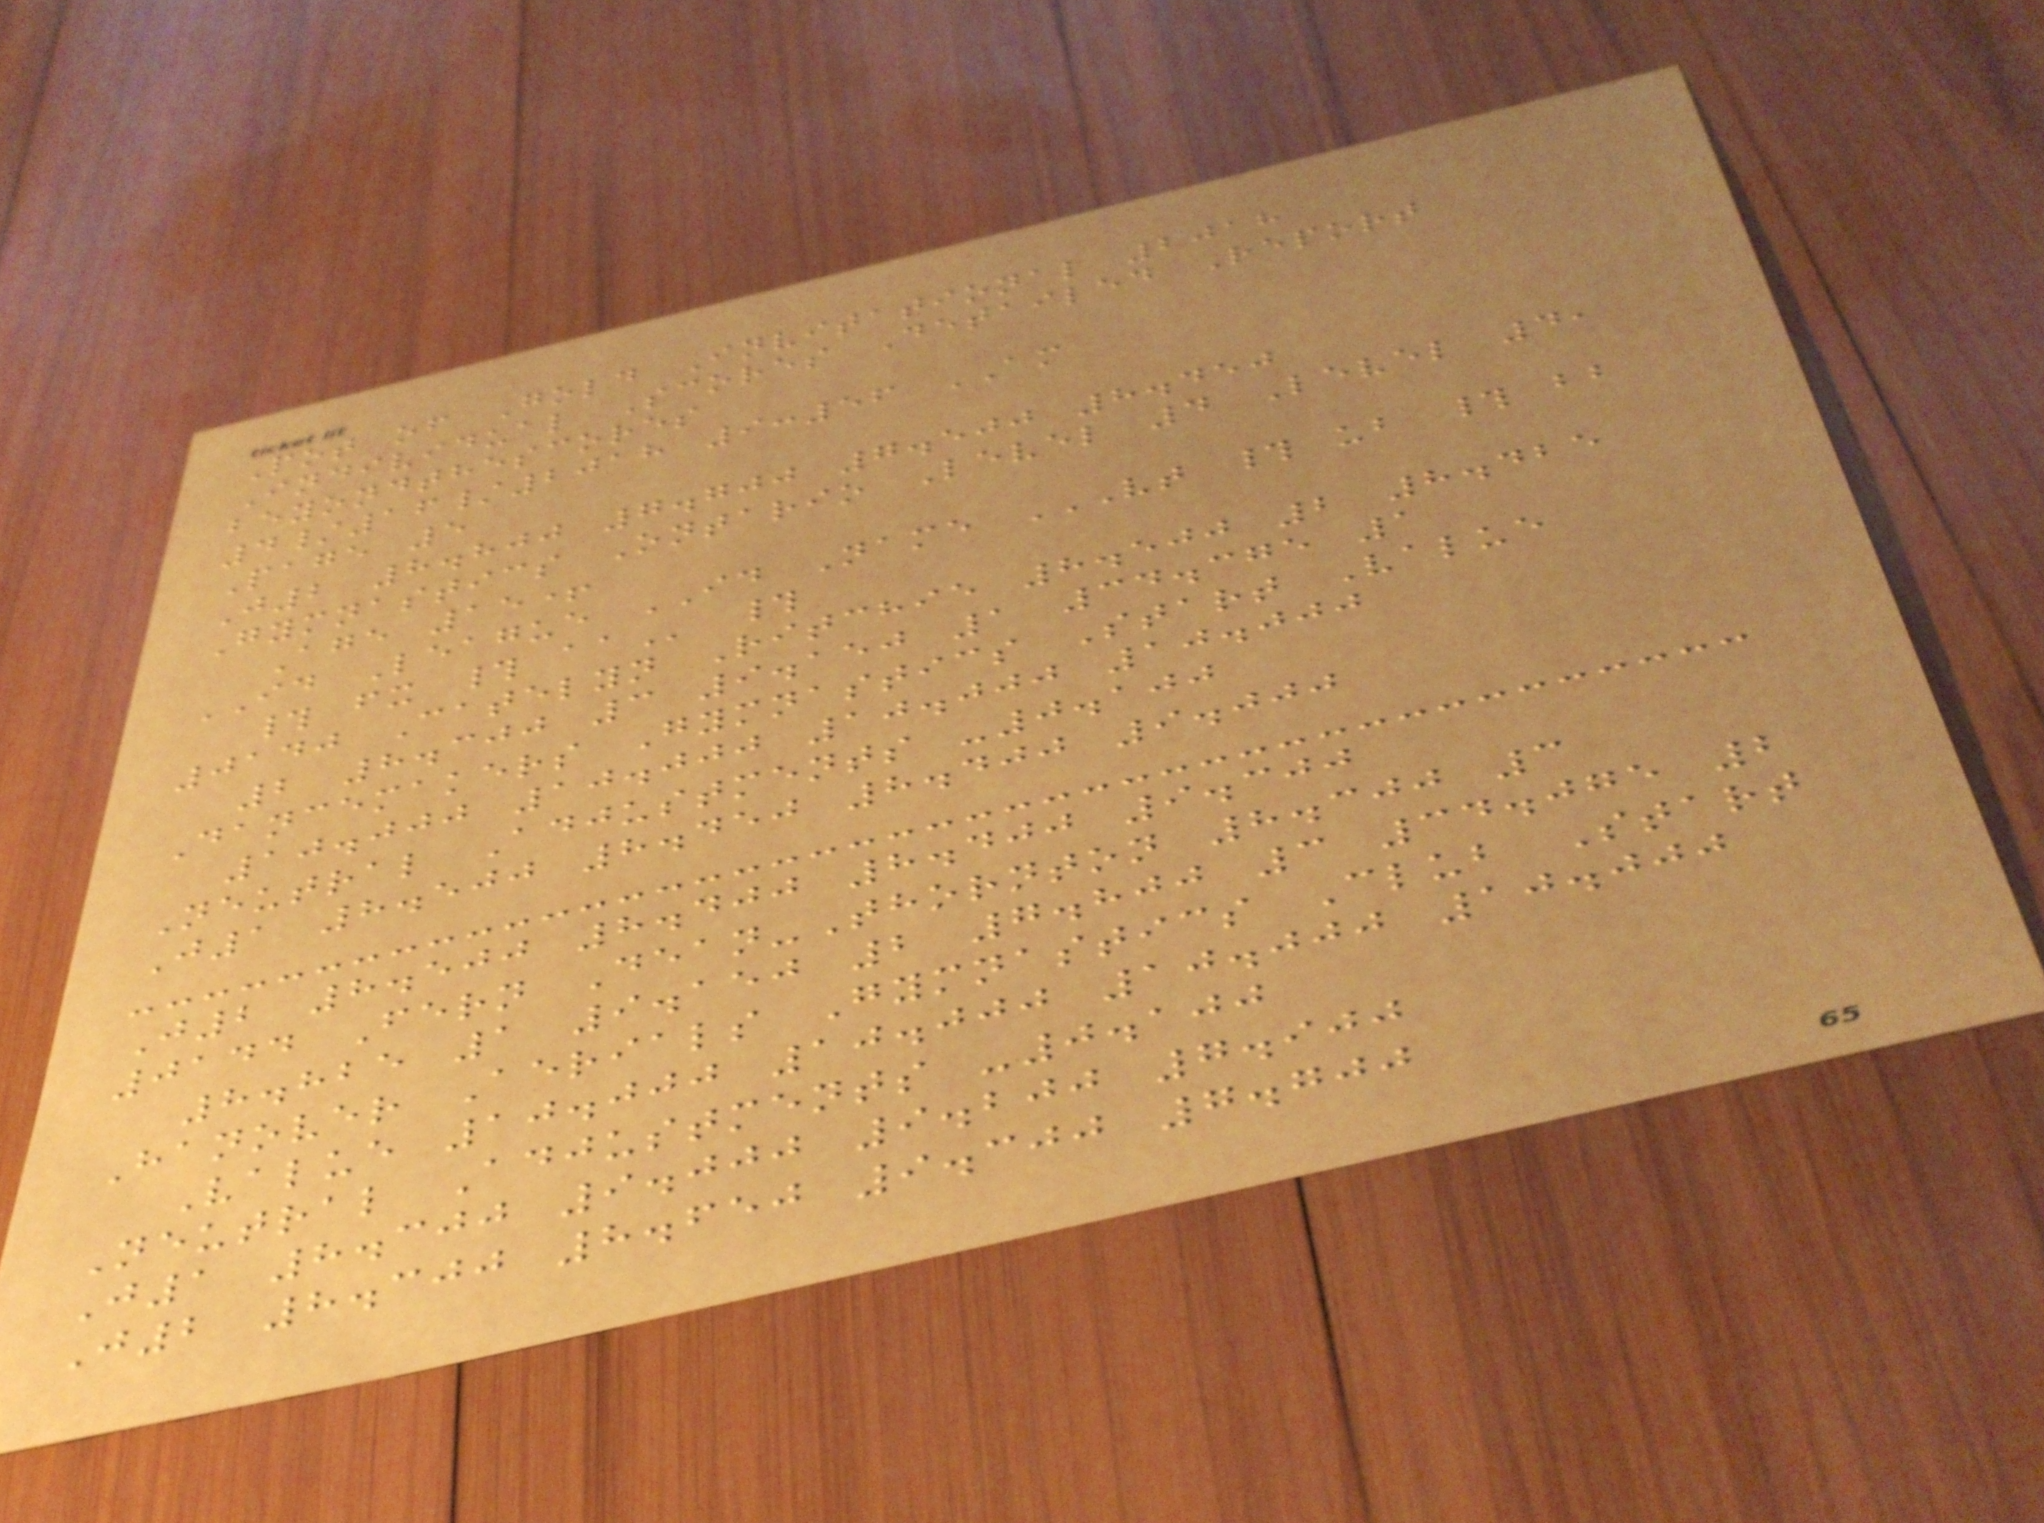Pot of Gold Invitational 2018
Individual Scores Detailed Report
beyondthescores
4/16/2018 9:56 AM
Page 5
J2 8.800 7.700 7.500 8.450
Gymnastics Ontario Level 4 Level 4,
Age 15+
ID League ID Name VT # UB # BB
# FX # AA #
0140 Catelyn Ritchie 8.500 2 8.425
2 8.300 3 9.150 1 34.375 1
Dancemakers Gymnastics Start Value
10.000 10.000 10.000 10.000
Neutral Adjustments -0.100
J1 8.500 8.450 8.400 9.000
J2 8.500 8.400 8.400 9.300
0144 Fern Dean-Thornton 8.300 3
8.825 1 9.150 2 7.800 3 34.075 2
Hanover Aerials Gymnastics Club Start
Value 10.000 10.000 10.000 10.000
Neutral Adjustments -0.100
J1 8.300 9.000 9.200 7.900
J2 8.300 8.650 9.300 7.700
